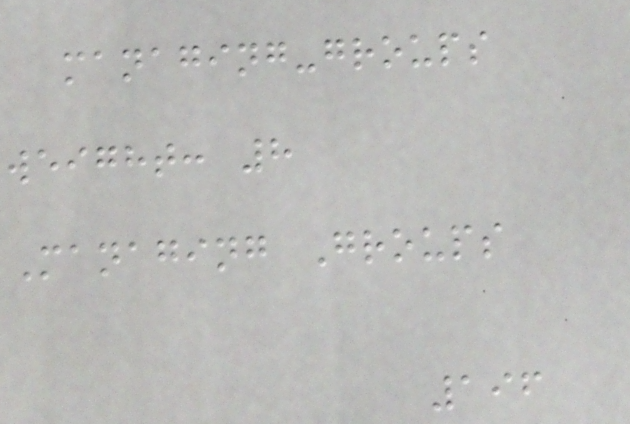managing-groups
weight: 8
Managing Groups
196
